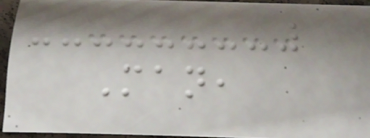Man,
